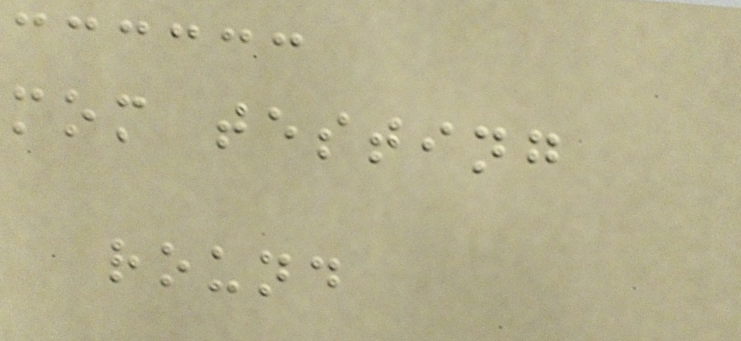mom testing
round
